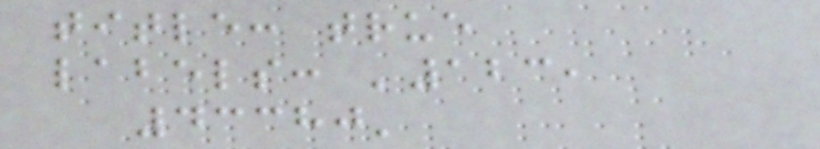title: true
labels: '123,
43380'
